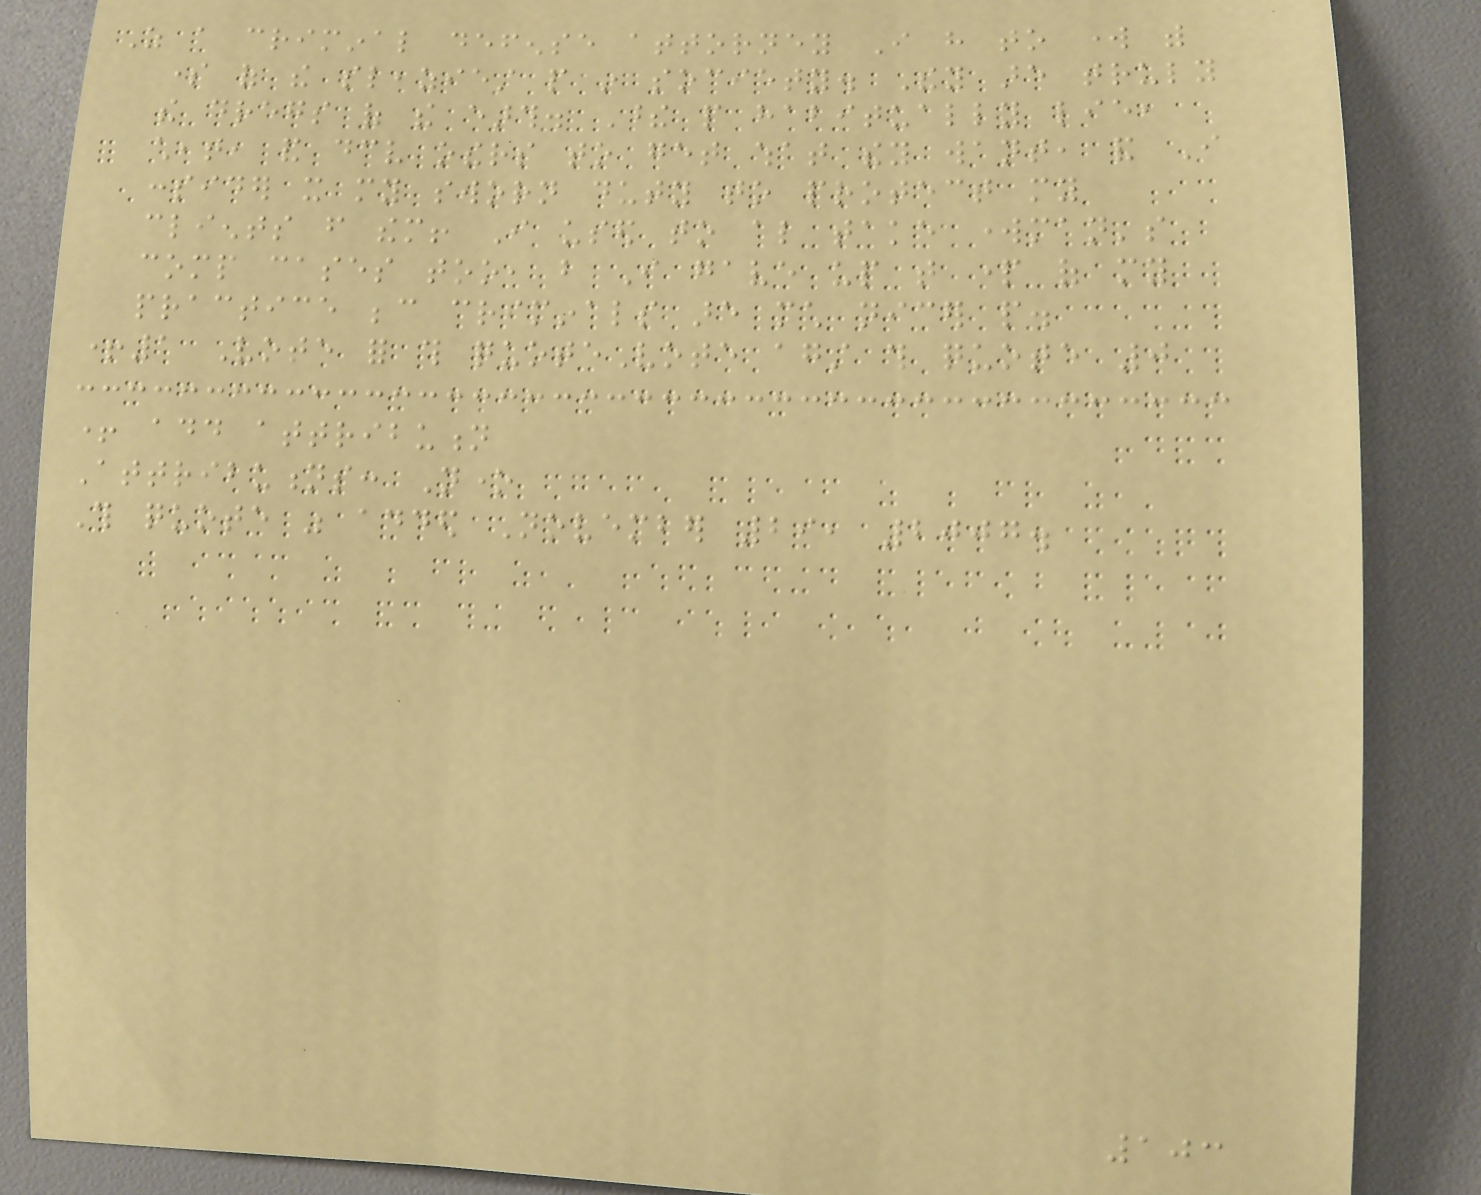As a criminal defense attorney I have to work with
some of the sleaziest people in society. They are truly
the dregs of the earth. These people habitually lie,
cheat, and deceive others to get what they want, and I
consider it my sworn duty to protect my
clients from them! I used to also take workman's
comp cases too, but I gave up that part of my
practice because criminals are much nicer people.
+1 Vote for this quoteVote against this quote 0
+ add attribution
Attributions: None
This quote was added November 29, 2007.
103
